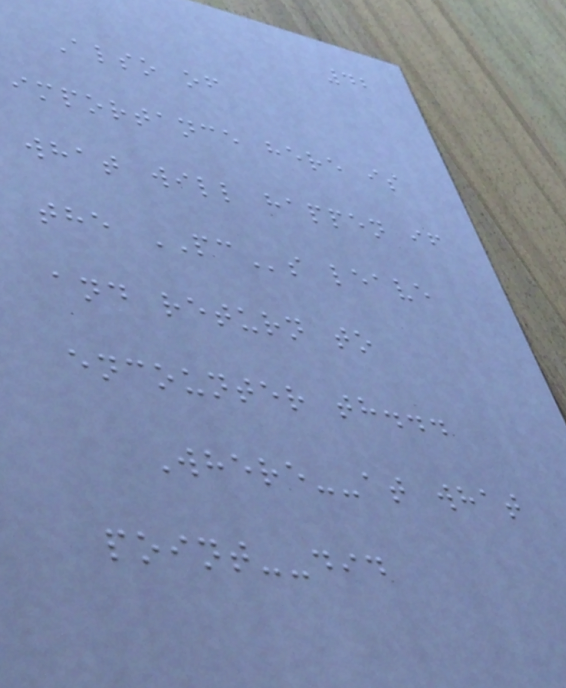42
Also of
importance here is
what will happen if
the PCs leave
and return to
encounter th...
Where--at what
point--did
